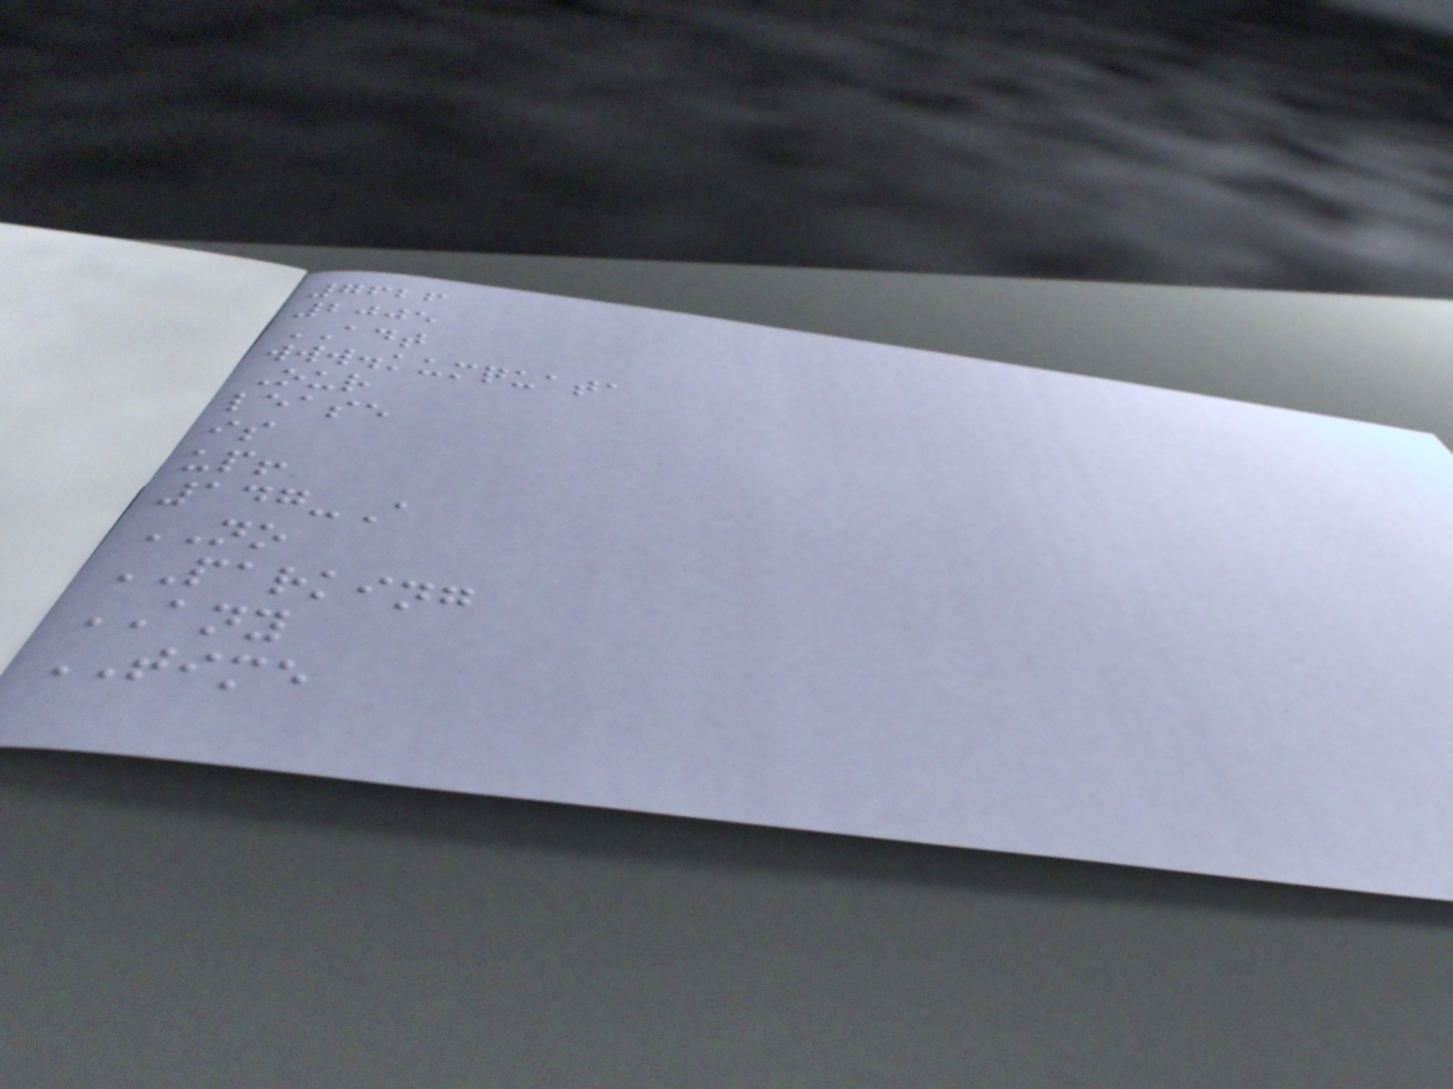7626
2005
ADT
www.kumquata
Our
lease
is
up!
147-A
NO
PARKING
ANY
TIME
